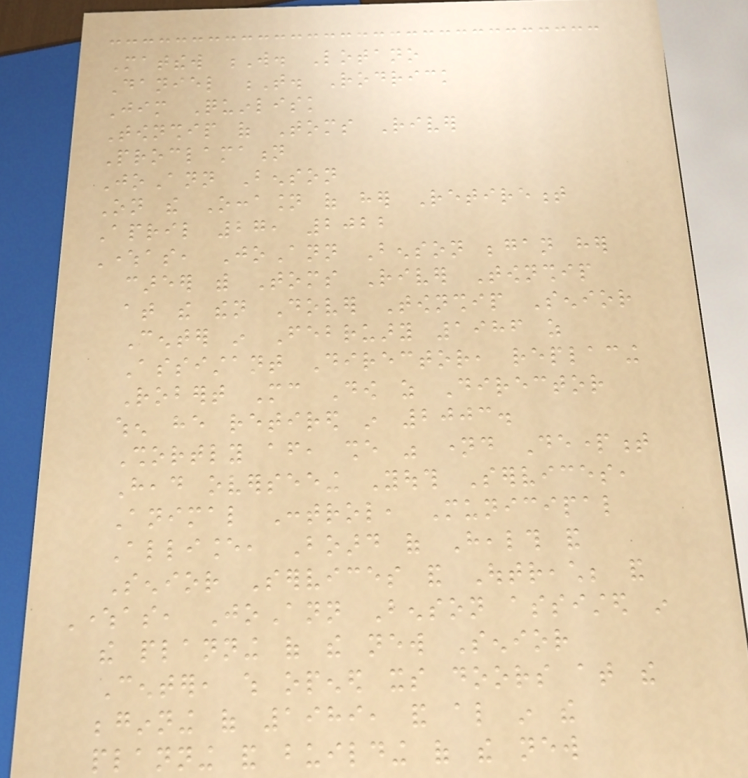Matthew W. Lotano
Daniel T. Rodrick
Jim Quinlisk
Township of Toms River
Proclamation
JoAnn Benson
On the Occasion of her Retirement
April 27, 2022
Whereas, JoAnn Benson began her
career with Toms River Township
at the then Dover Township Senior
Center in February 1986 as
Assistant Director, replacing
Robert Mc Dow as Director
when he retired in 2003.
Shortly after, she was named Department
Head overseeing Youth Services,
Animal Control, Municipal
Alliance, Board of Health and
Senior Services and Outreach; and
Whereas, JoAnn Benson assisted in
the planning of the new Senior
Center, which opened its doors at the
beginning of 1989, and also in the
planning and building of the new
